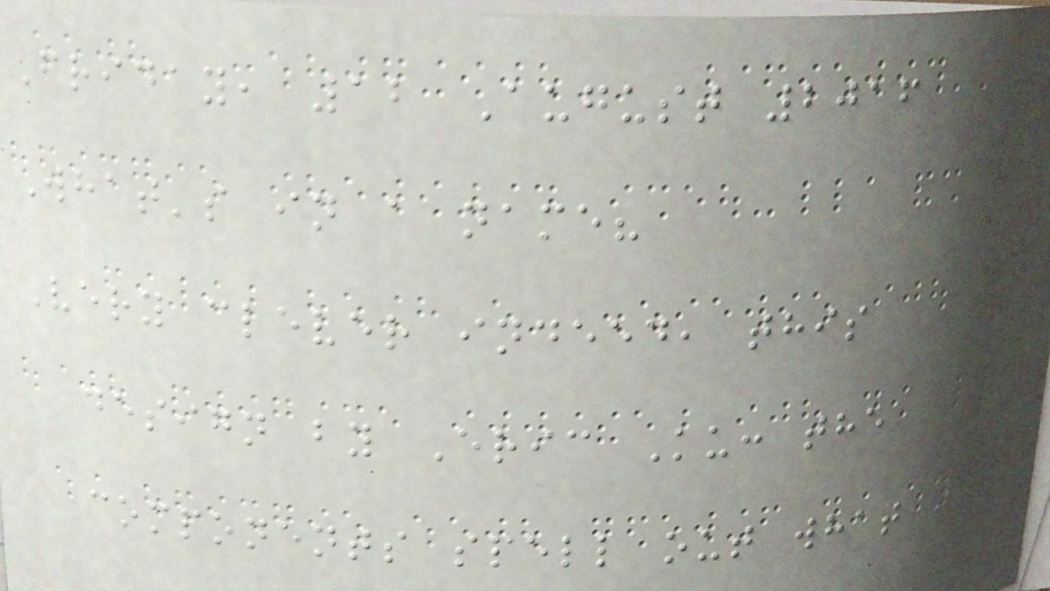Friday, 12 August 2016
What's in a name?
Very clever indeed, this
design by Eric Ku: the
components spell out what it
